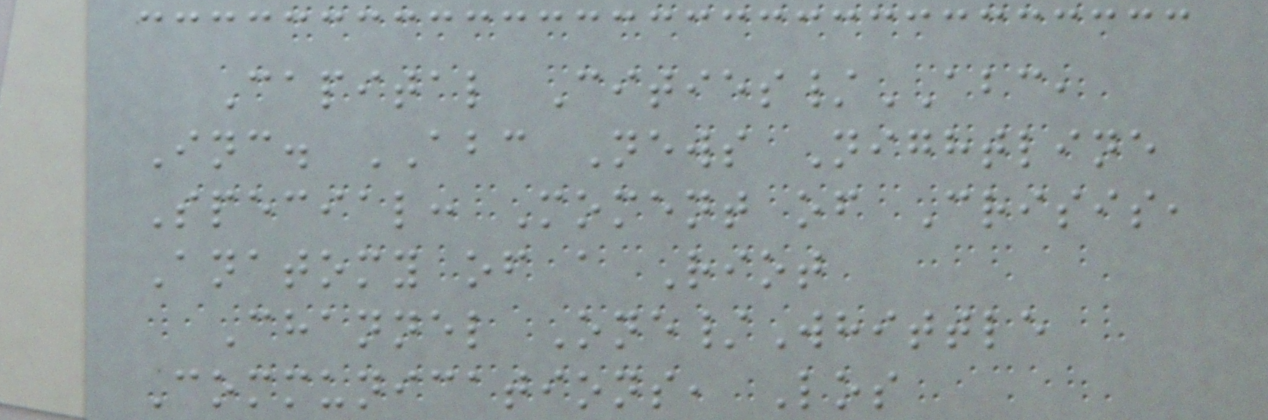Capital Cities/ABC,
Inc. ABC News Nightline
Special: Moment of Crisis,
Anatomy of a Riot
Channel One/Whittle
Communications, Los
